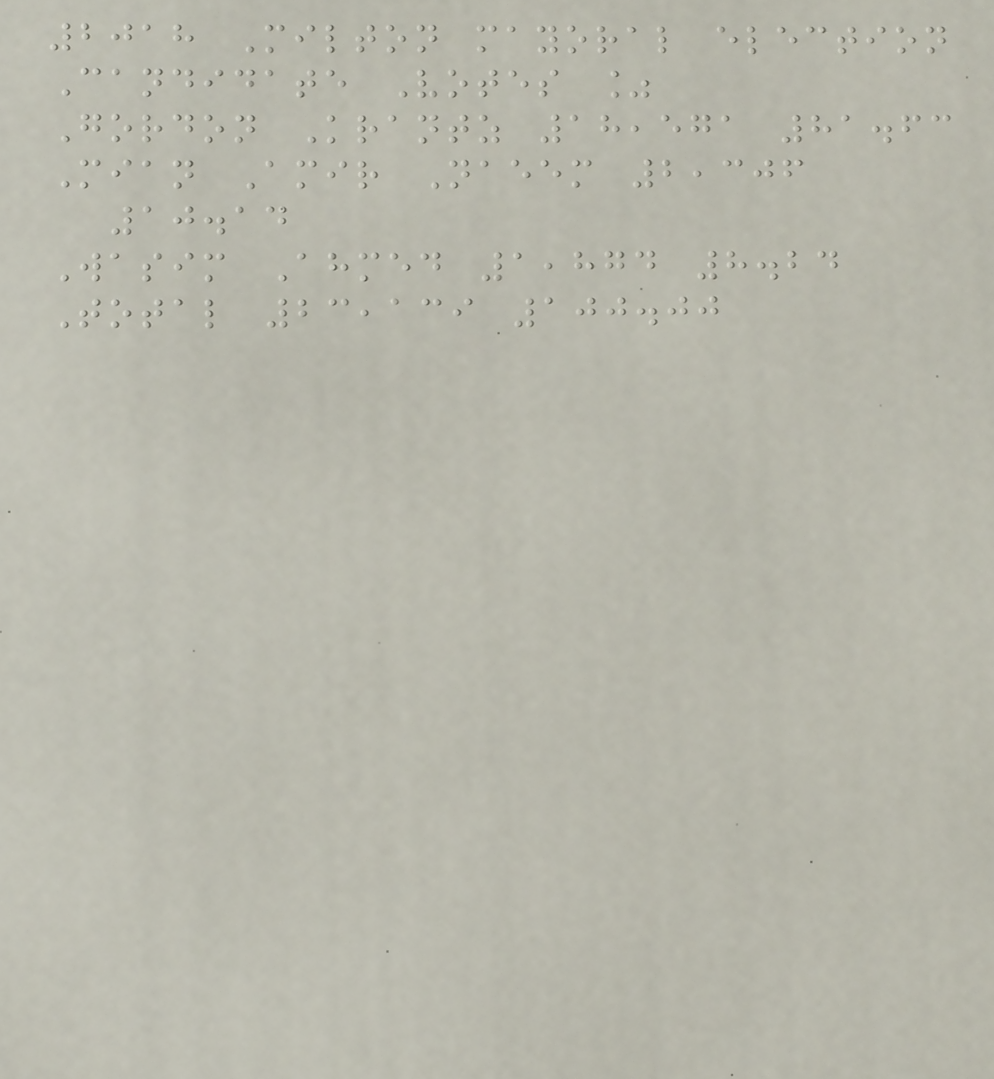2018 Milton mayoral election
Candidate Votes %
Gordon Krantz 18,571 81.63
Mian Amir Naeem 2,306
10.14
Wasim Ahmed 1,874 8.24
Total 23,139 100.00
